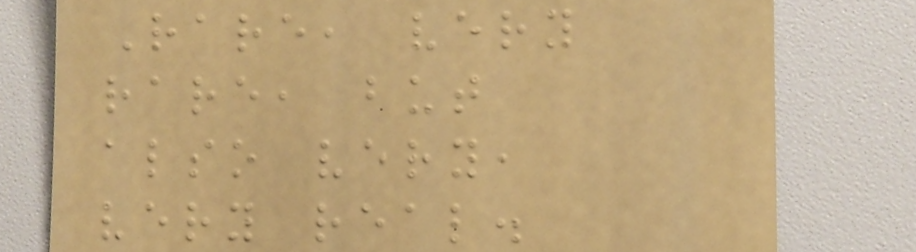Rare, very
rare, but
also very,
very real.
